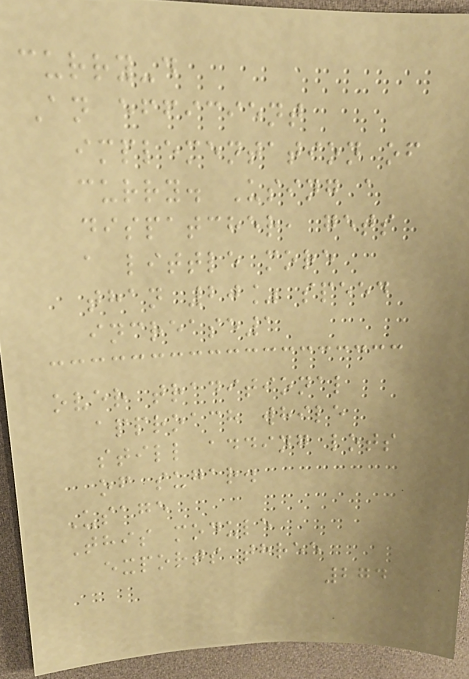curry-d
An efficient
implementation of
curry. Using a
dispatcher, gets
a little more
than 20% speed
increase1
over traditional
approach while
still adding lots
of sugar.
Usage
This module
exports three
274
